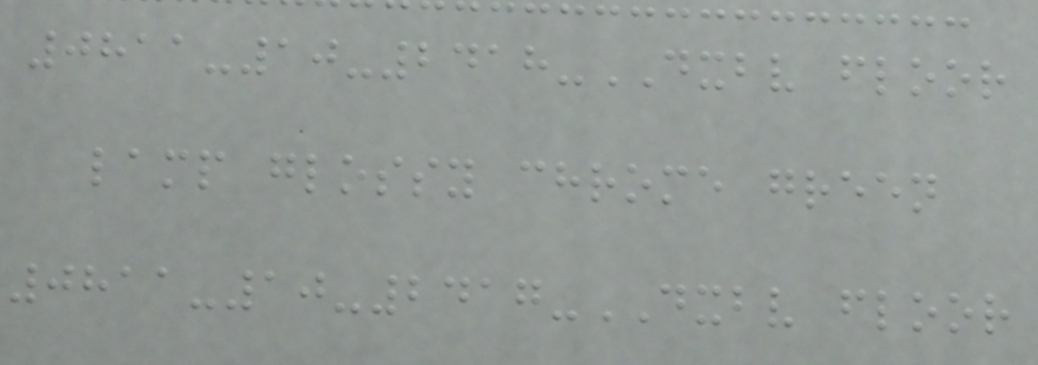0811-10-2418-DXBV floor
lamp glossy chrome green
0811-10-2417-DXBV floor
